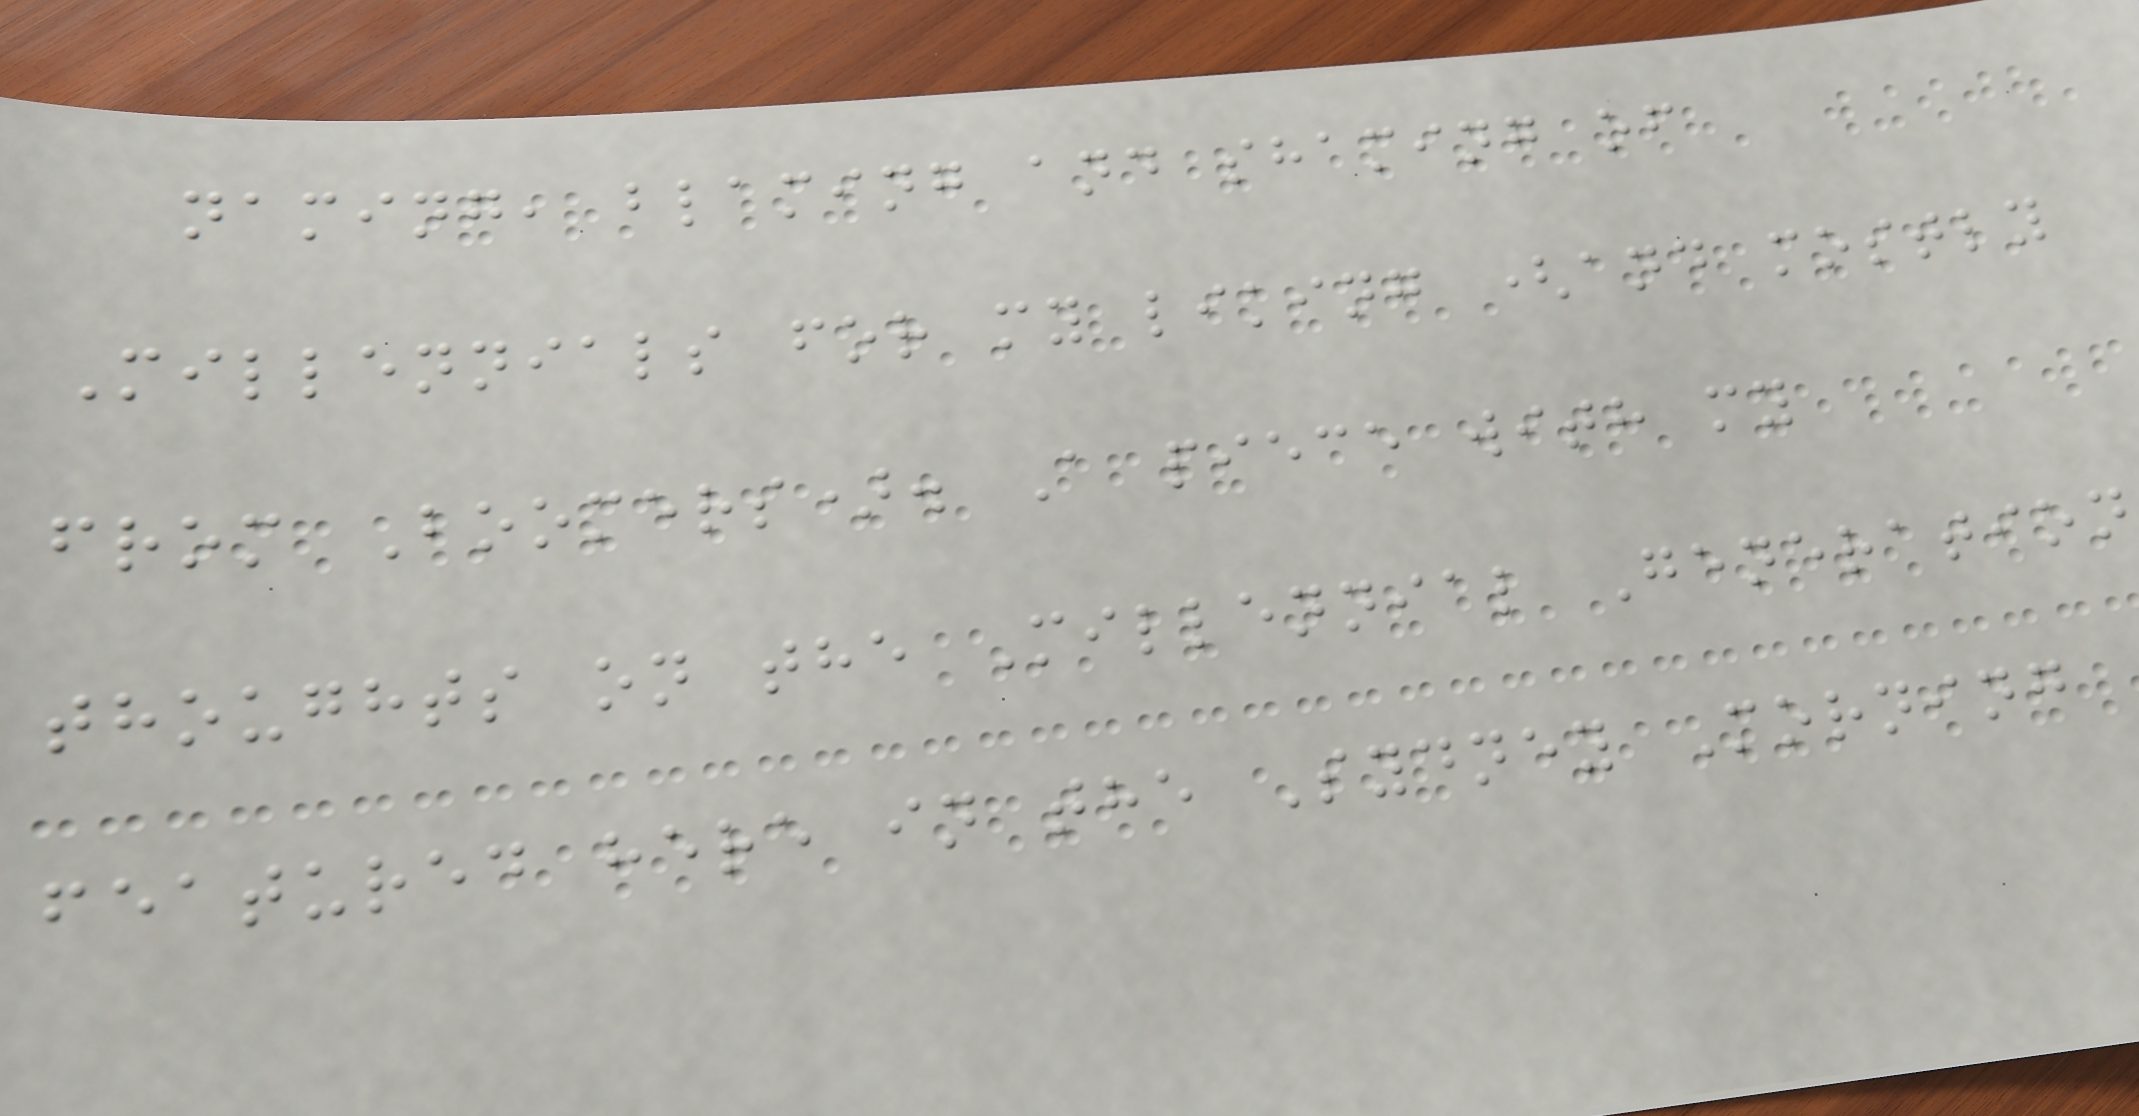naming, blaming and shaming of
Millennials for my liking (and mostly
from Boomers). A piece with my
thoughts on the Millennial Generation
featured here in the Sydney Morning
